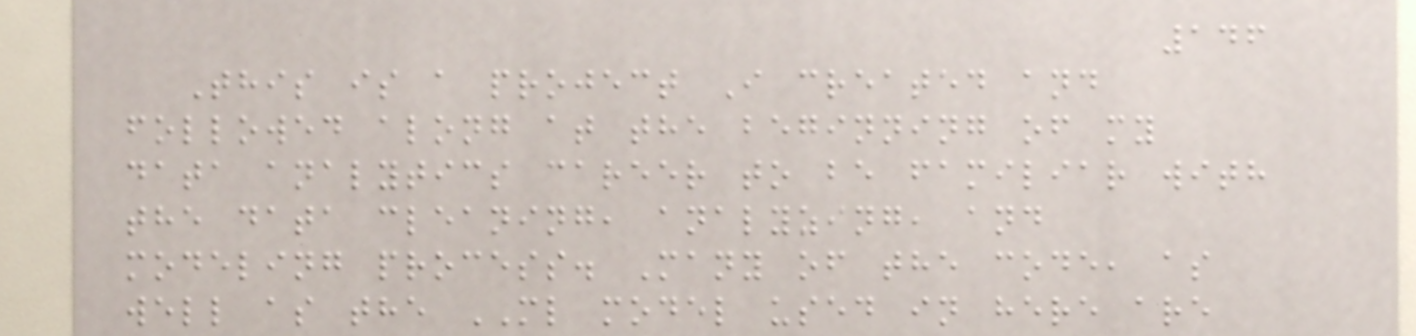146
This is a project I created and
followed along at the beginning of my
data analytics career to be familiar with
the data cleaning, analyzing, and
modeling process. Many of the code, as
well as the ML model used in here are
